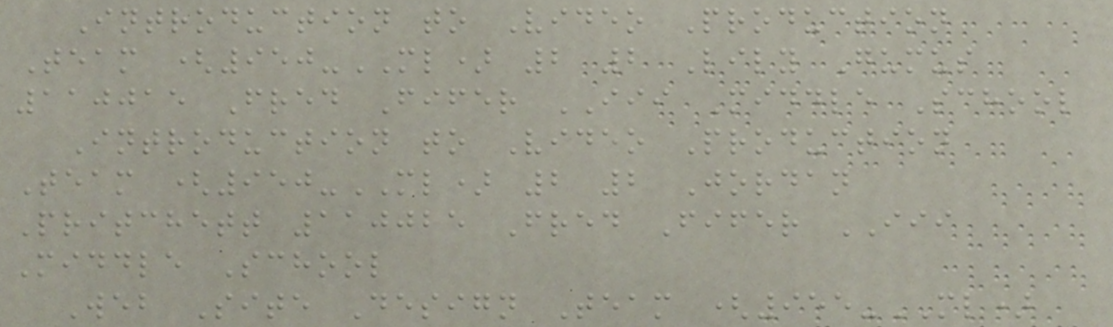Introduction to Video Production
Team (950-ML) 2 2 Lily Gumus
110015 Fred Fifer III Middle School
Introduction to Video Production
Team (950-ML) 2 2 Jordan
Pritchett 110025 Fred Fifer III
Middle School
Web Site Design Team (955-ML)
